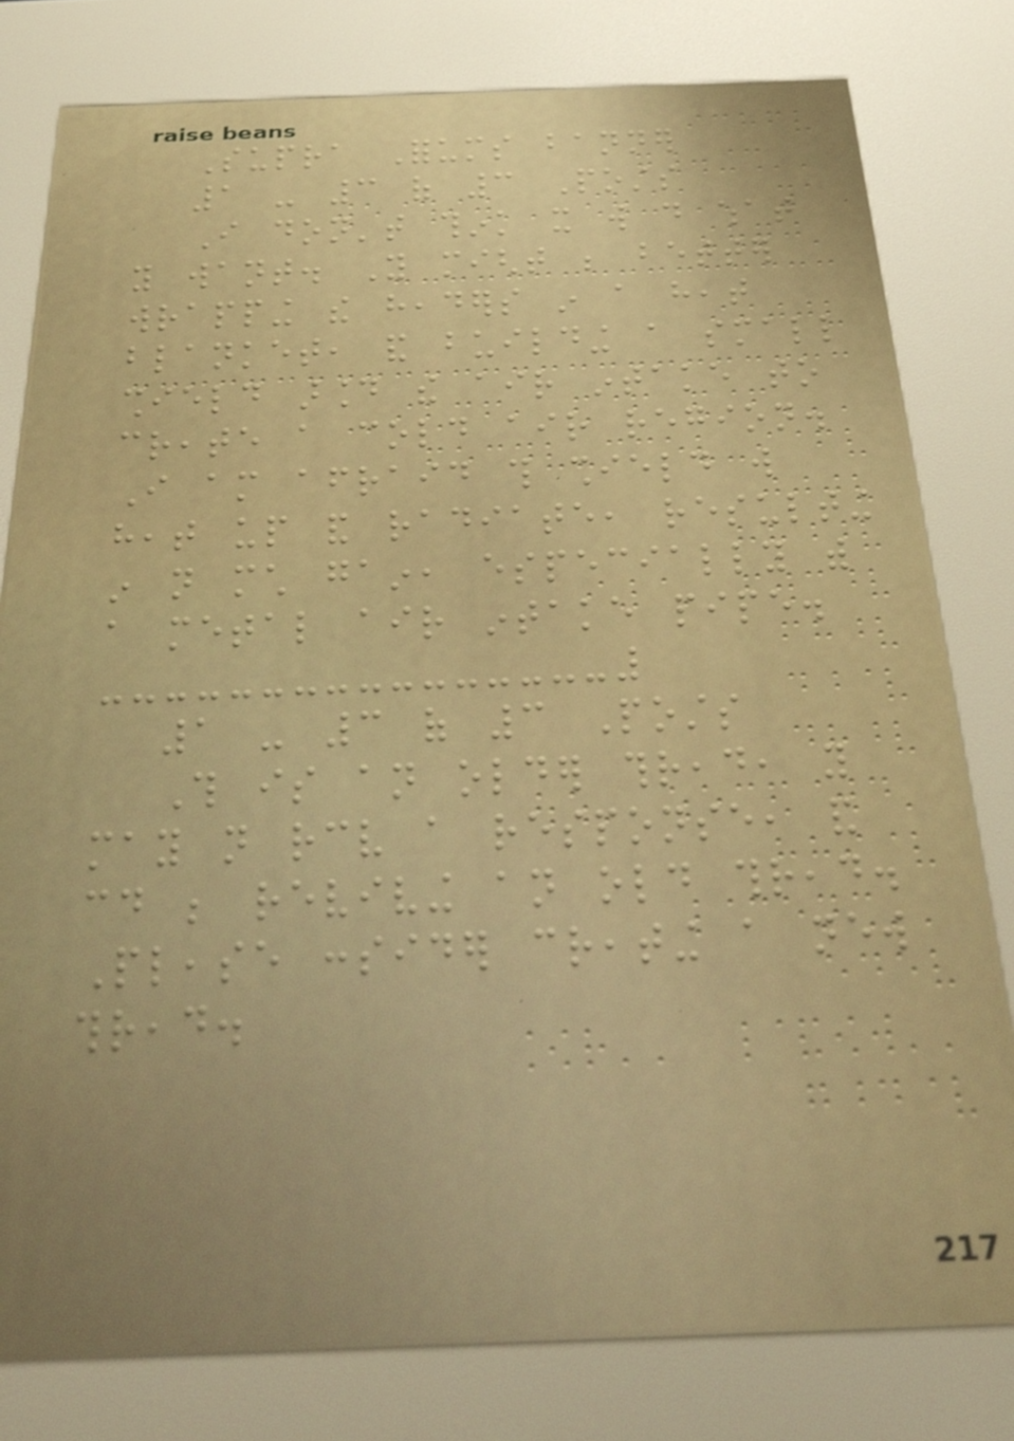Supra Forums banner
1 - 3 of 3 Posts
I don't think it will do what
you want. You might be better
wrapping the headers in a heat
blanket, and building a small
shield around the air intake to
create a cold air region.
I am afraid this shield will
heat up and radiate, resulting
in not much gain, especially with
a metal air intake pipe.
1 - 3 of 3 Posts
This is an older thread, you
may not receive a response, and
could be reviving an old thread.
Please consider creating a new
thread.
